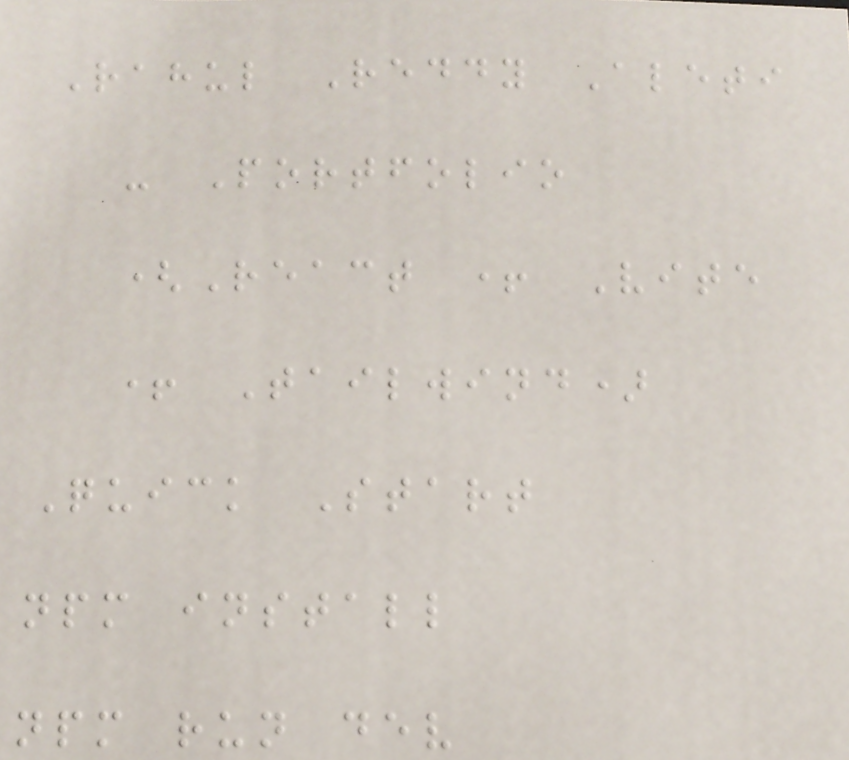Rahul Reddy Aleti
- Portfolio
(React + Vite
+ Tailwind)
Quick Start
npm install
npm run dev
